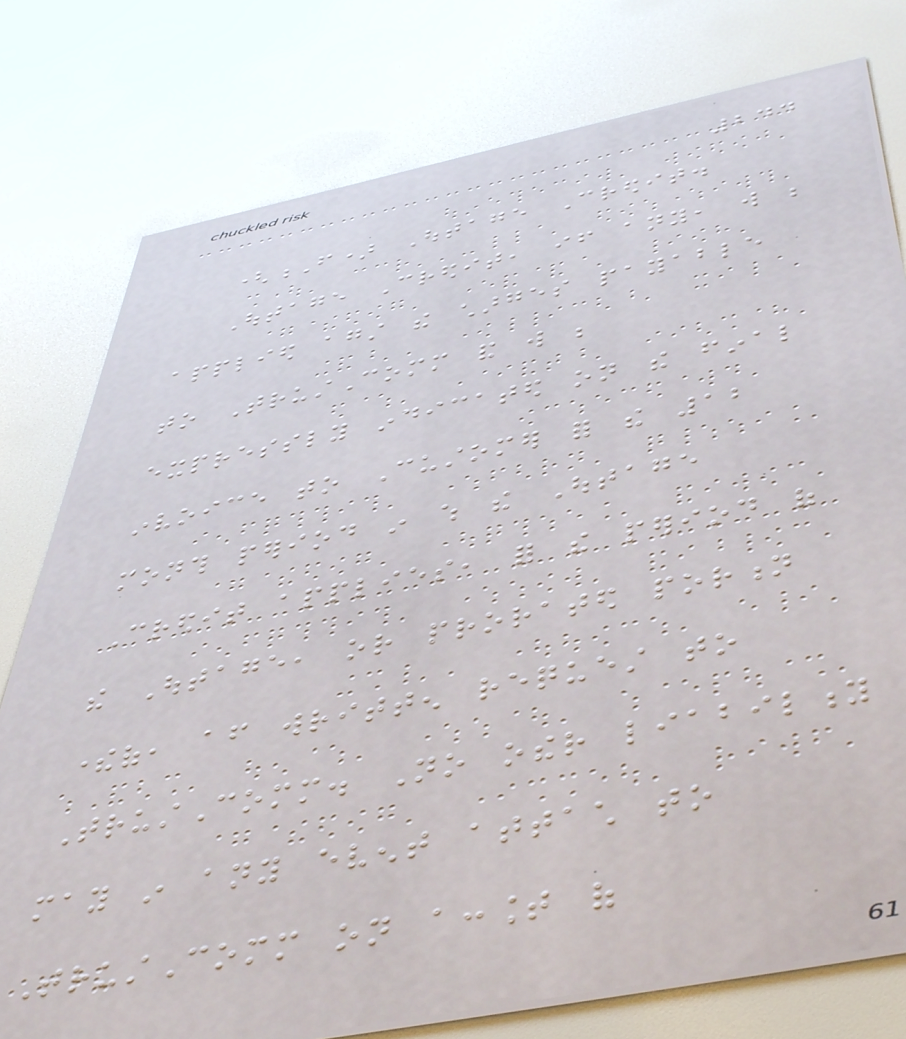244
(F) Outage Credit.
Outage Credit, if any, will be
applied against the charges payable
to TrustComm and will be
expressly indicated on the final
invoice to Customer for the 12
month period in which the Outage
Credit applies, for the period of
the Outage, or prorated portion
thereof, after written request to
TrustComm. No other liability
may in any event attach to
TrustComm on account of
